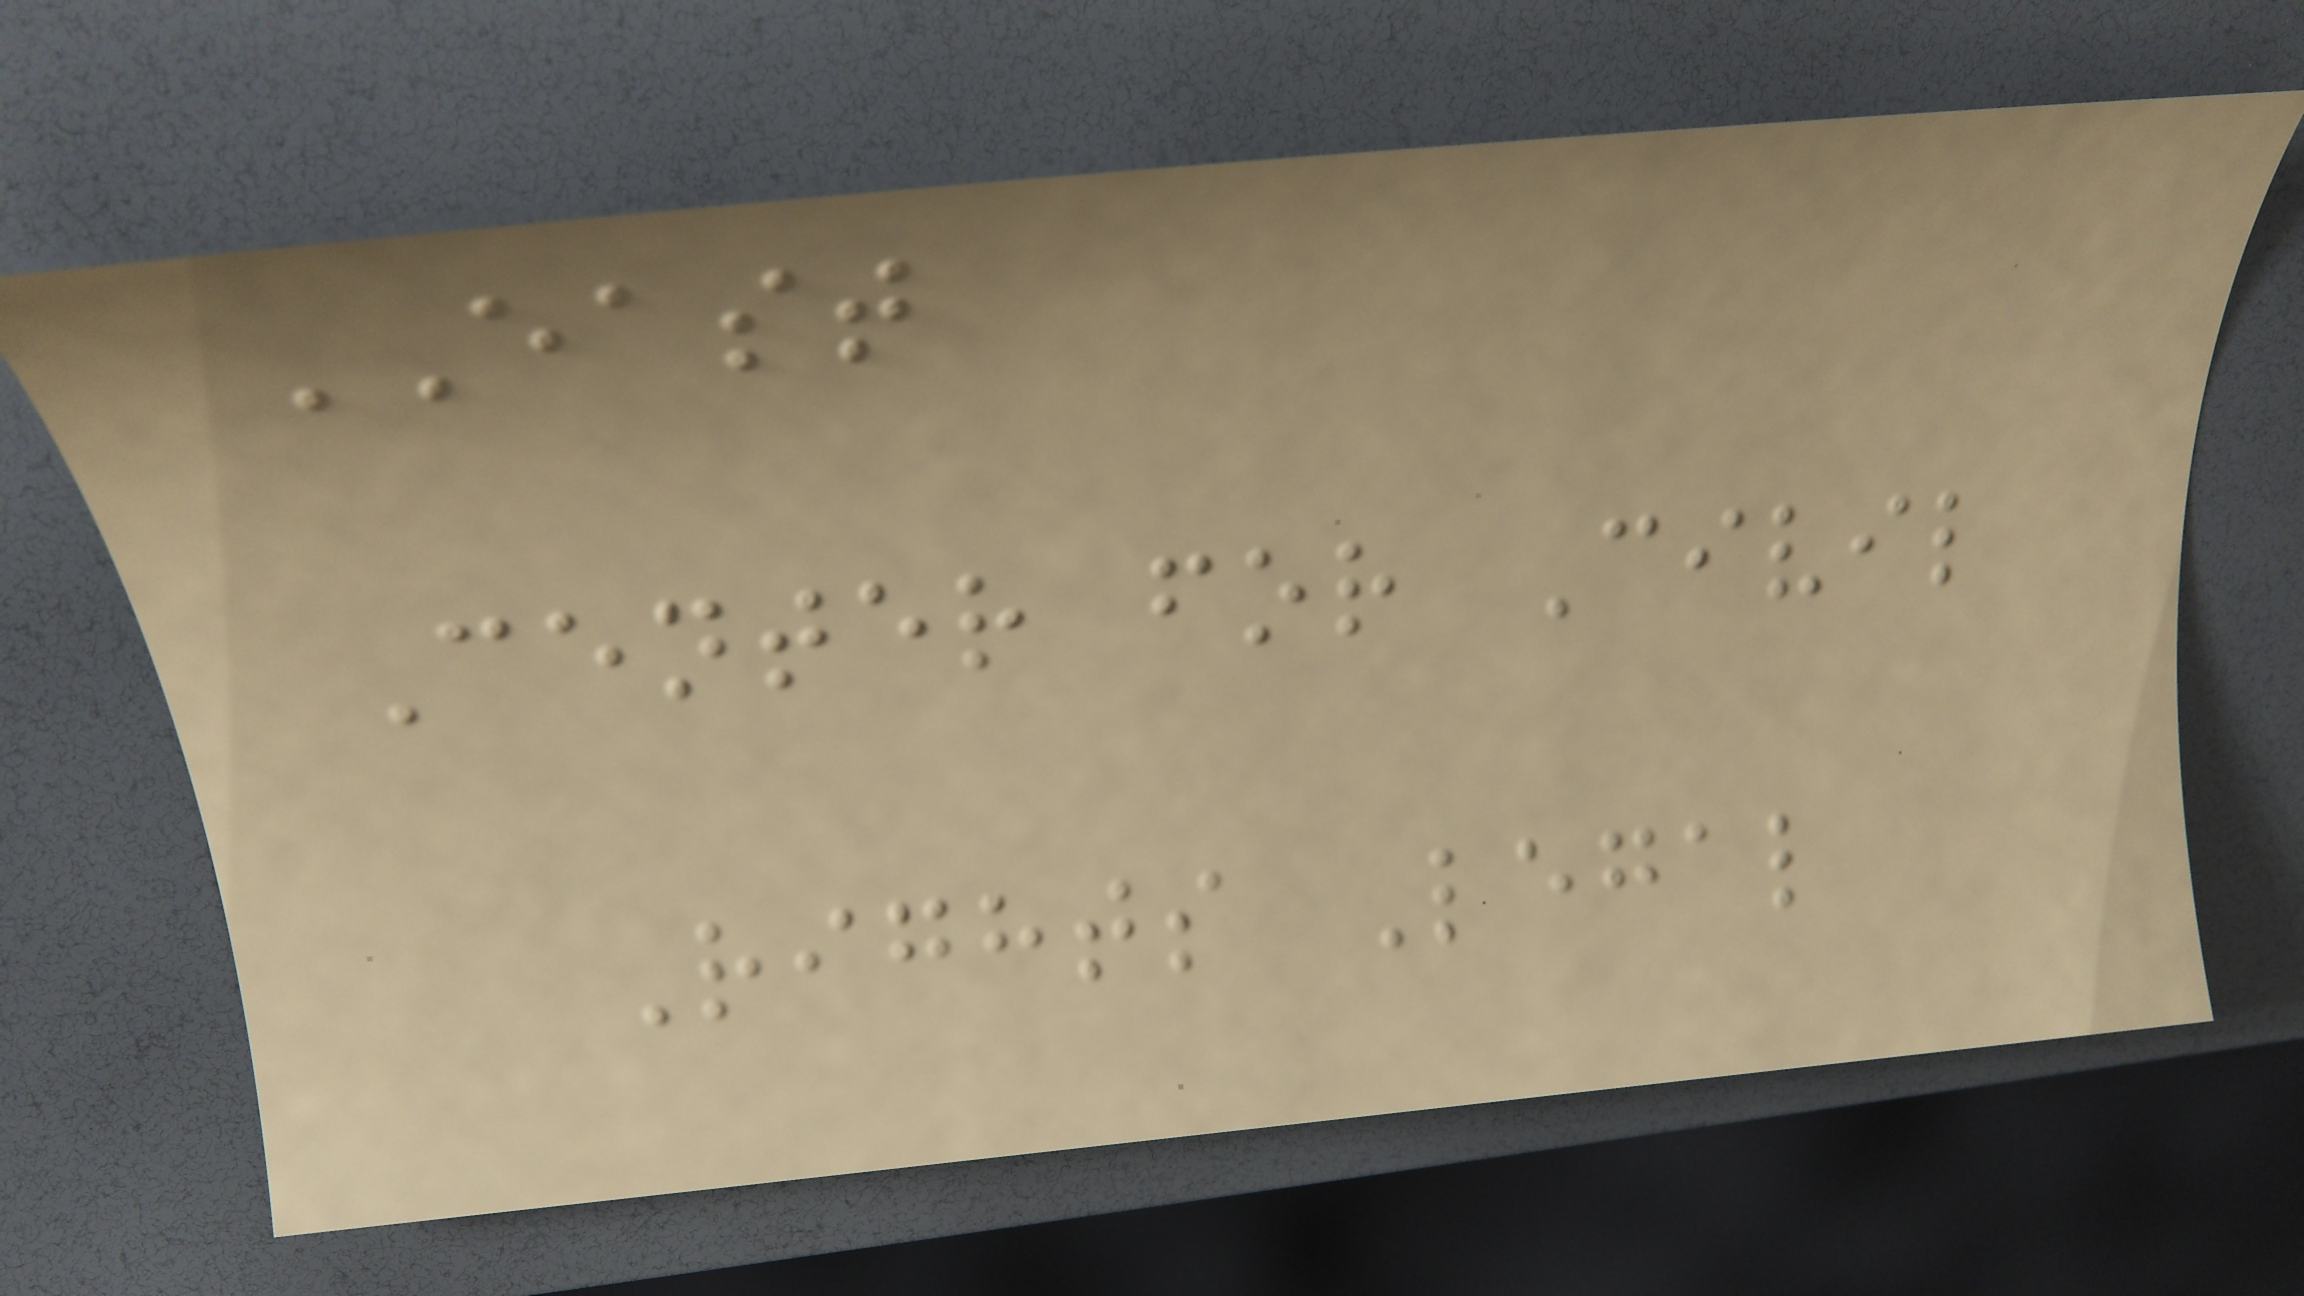EAST
Center for Civil
Rights Legal
